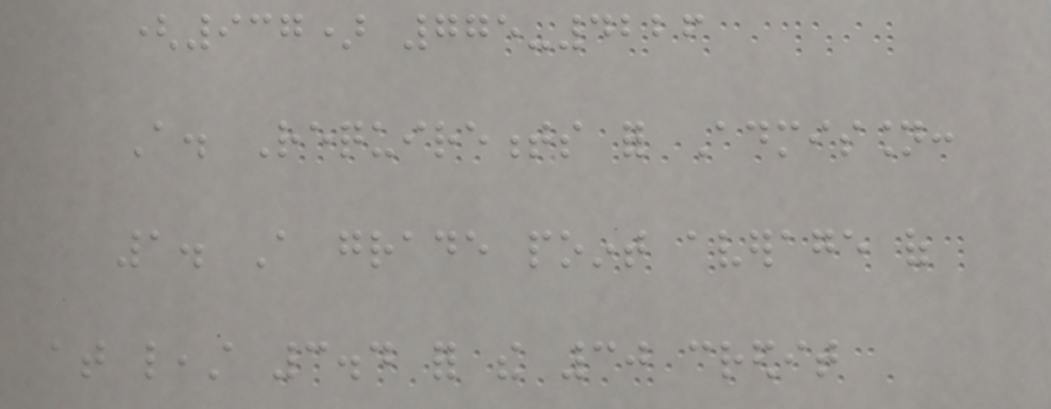(937) 775-4226
A. Requirements for Admission:
1. A grade point average of
at least 3.4 for the 30 credit
